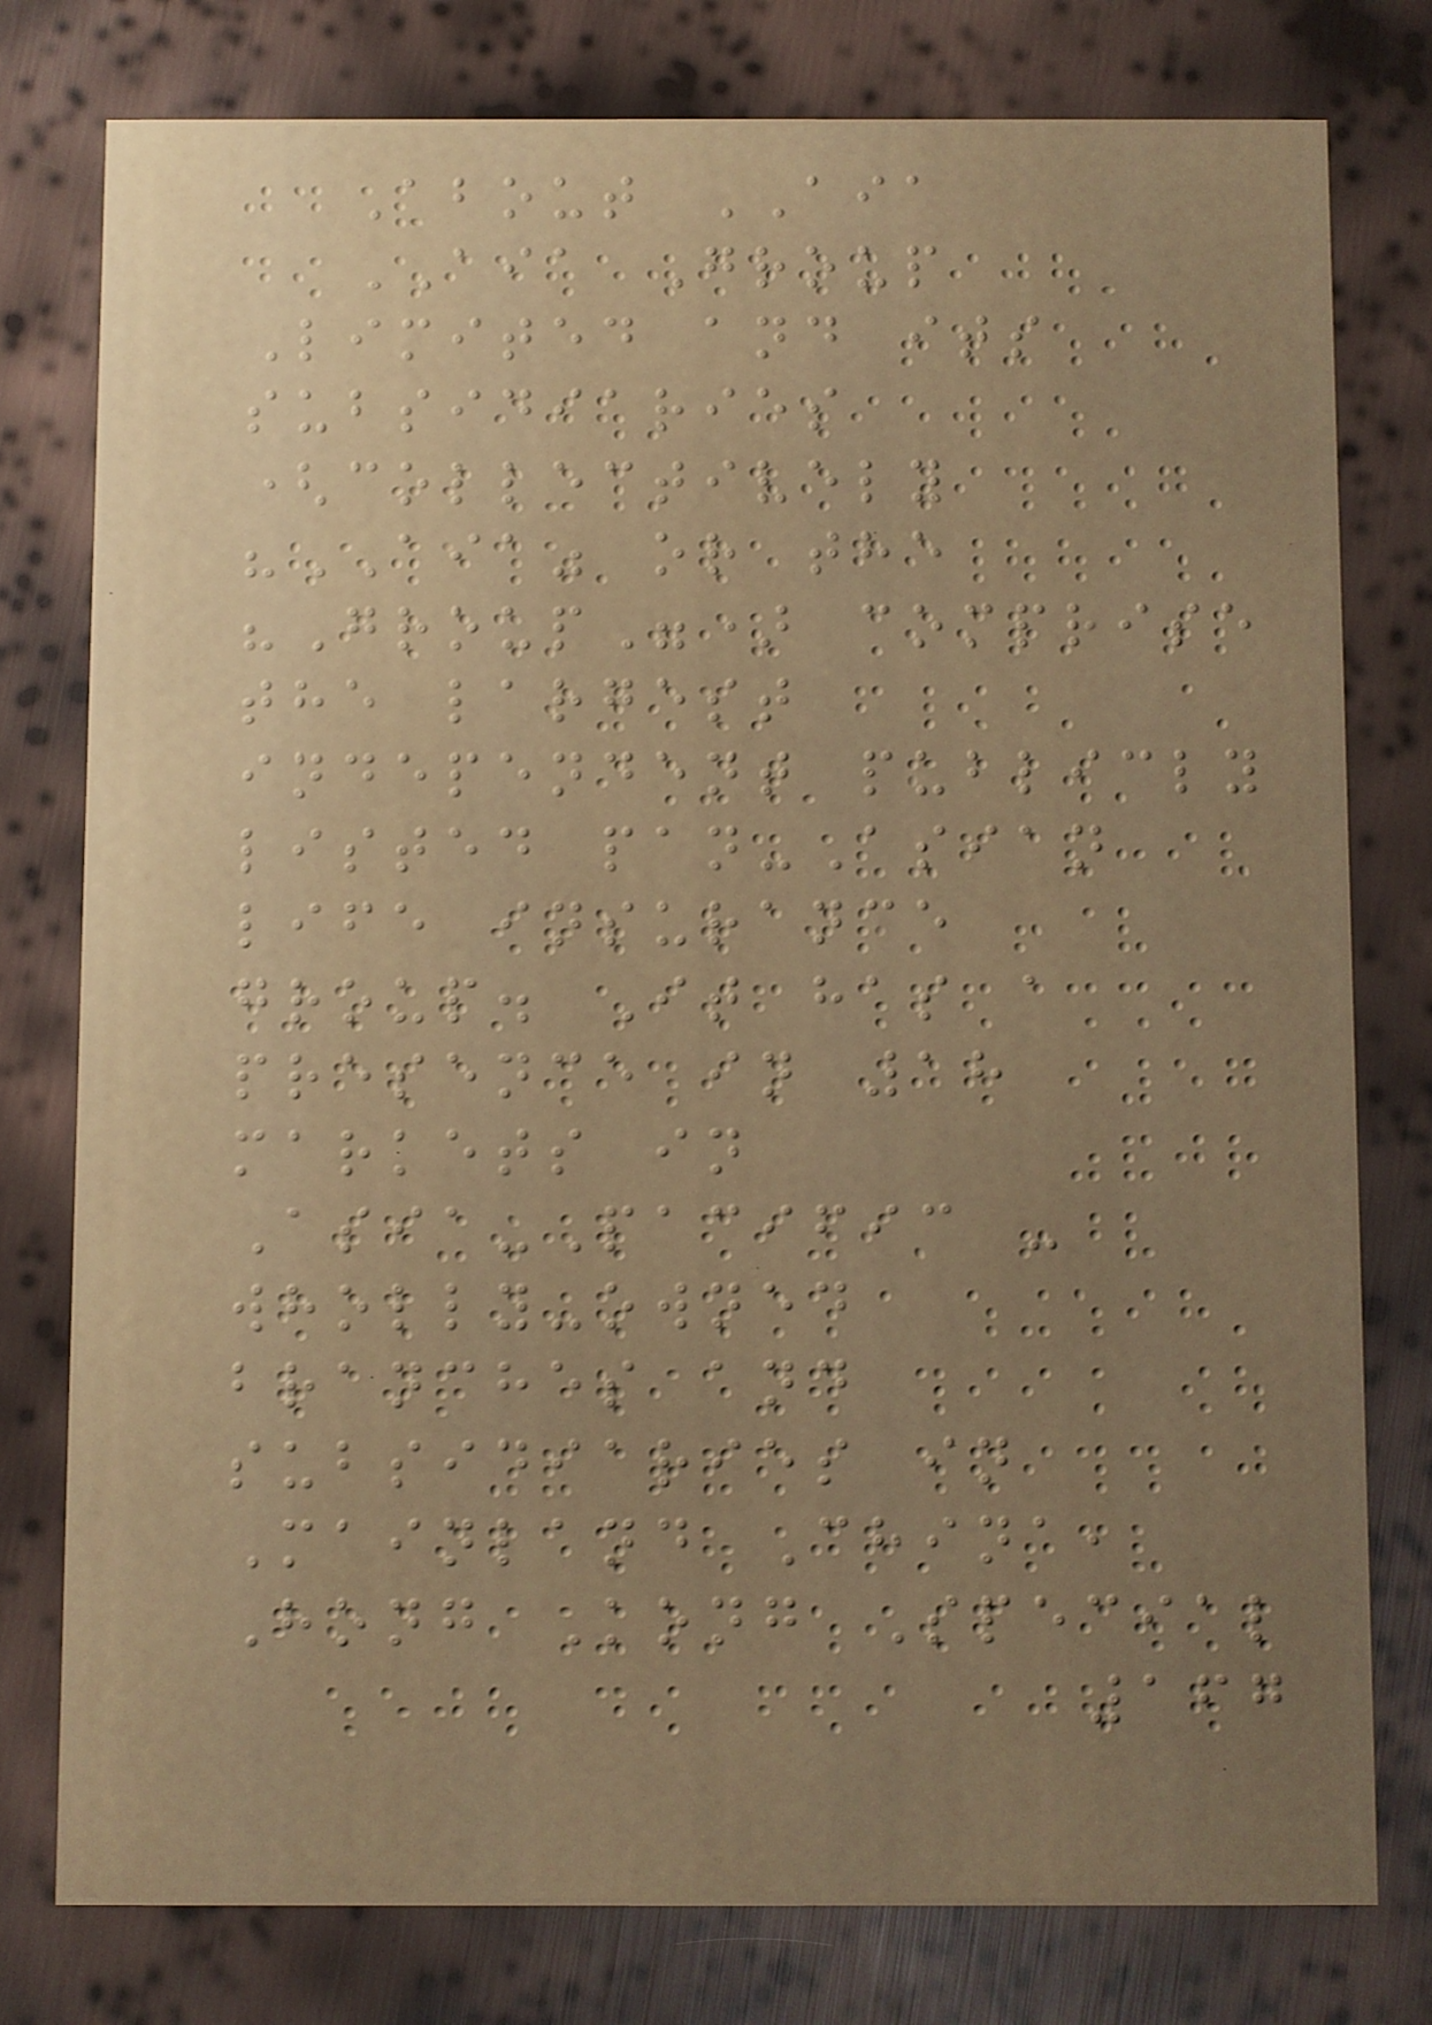About AIA
AIA Group
Limited and its
subsidiaries
(collectively
"AIA" or the
"Group") comprise
the largest
independent publicly
listed pan-Asian
life insurance
group. It has a
presence in 18
markets in
Asia-Pacific -
wholly-owned
branches and
subsidiaries in
Mainland China,
Hong Kong Special
167
